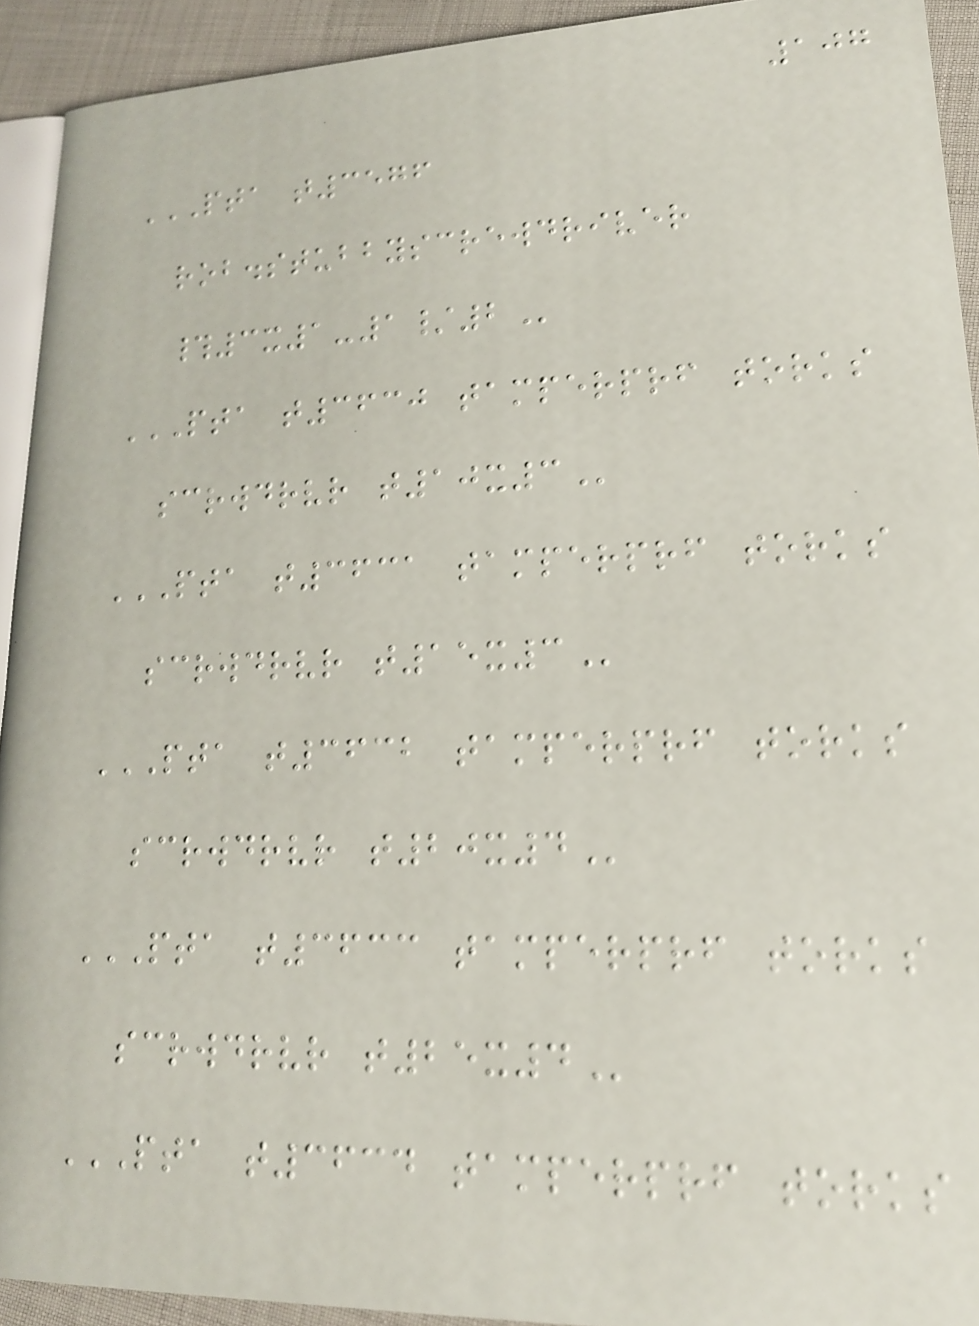107
PTA T3576
ROB.STUBBYSCREWDRIVER
#3X1-1/2
PTA T3630 TAMPERPRF TORKS
SCRWDRVR T10X3
PTA T3631 TAMPERPRF TORKS
SCRWDRVR T15X3
PTA T3632 TAMPERPRF TORKS
SCRWDRVR T20X4
PTA T3633 TAMPERPRF TORKS
SCRWDRVR T25X4
PTA T3634 TAMPERPRF TORKS
